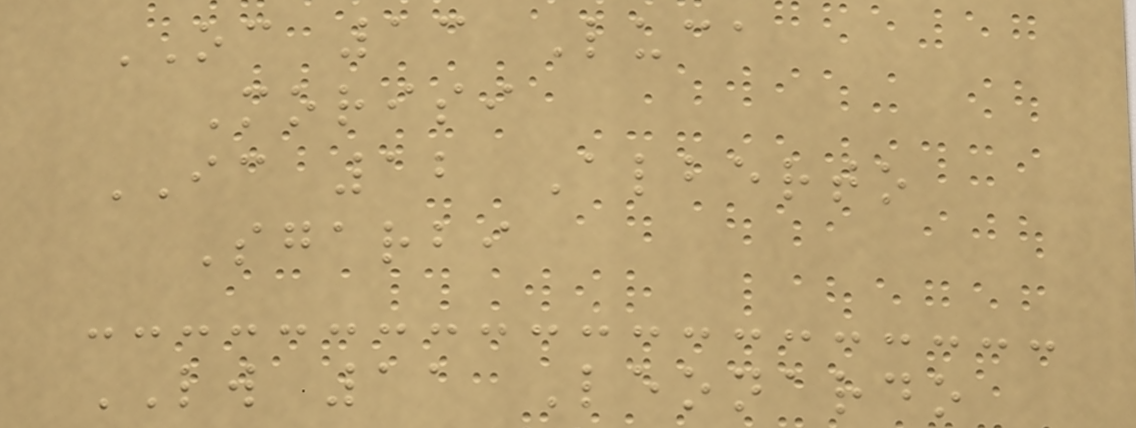OC 13 Luca
Morisi
IC 12 Alberto
Sgarbi
LW 11 Leonardo
